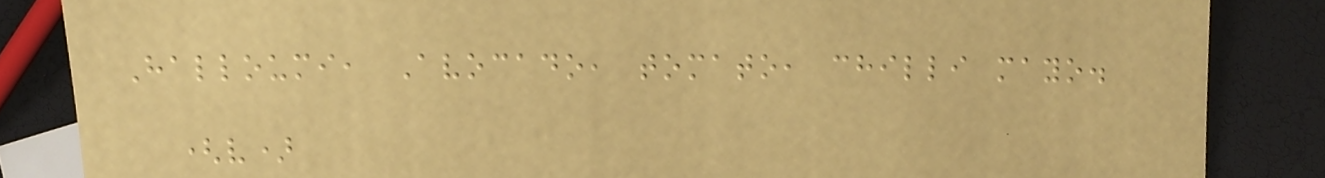Halloumi, Avocado, tomato, chilli mayo.
(v)
